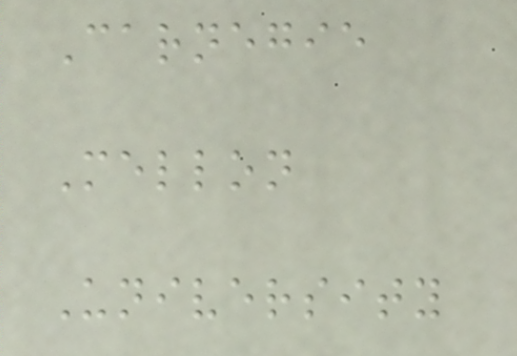Carnegie
Mellon
University
